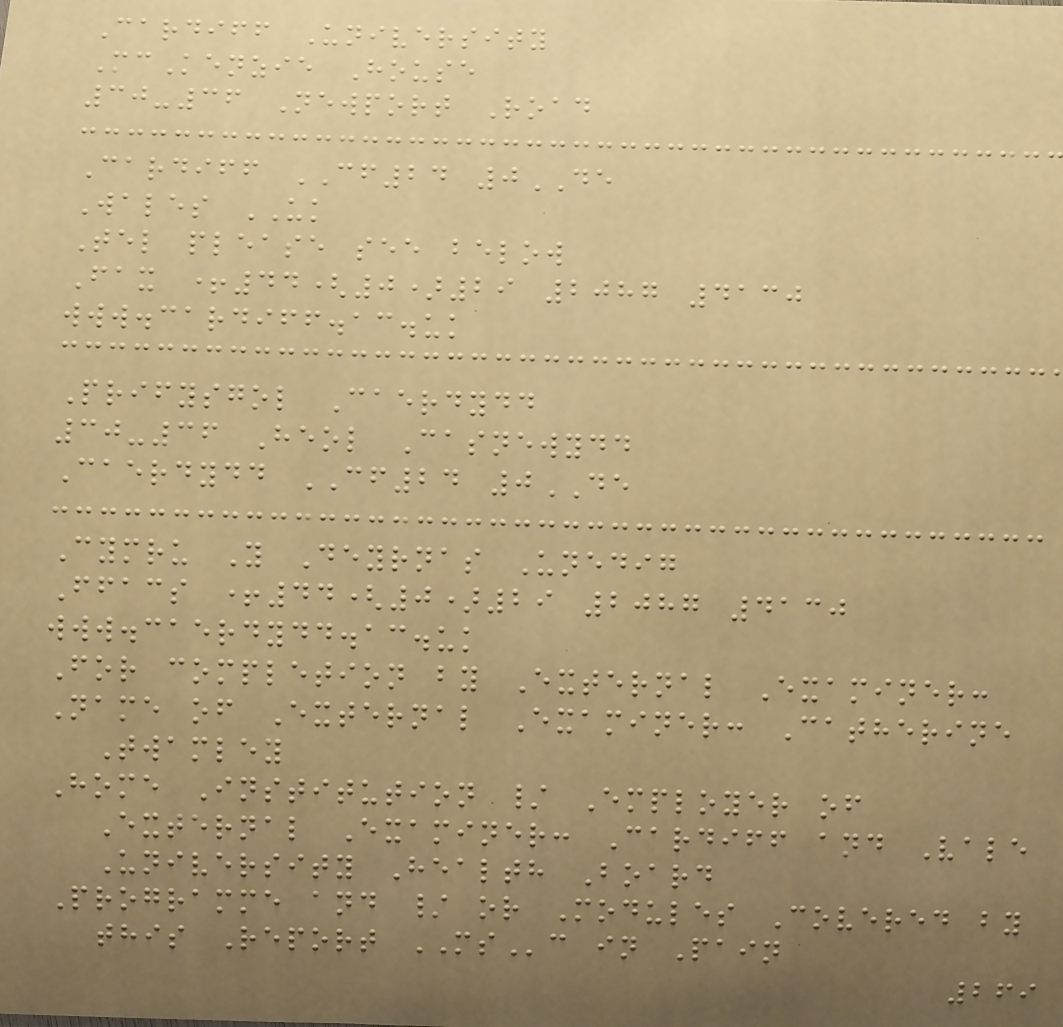Cardiff University
McKenzie House
30-36 Newport Road
Cardiff CF24 0DE
Wales UK
Tel please see below
Fax +44(0)29 2087 4130
www.cardiff.ac.uk
Prifysgol Caerdydd
30-36 Heol Casnewydd
Caerdydd CF24 0DE
Cymru Y Deyrnas Unedig
Ffacs +44(0)29 2087 4130
www.caerdydd.ac.uk
For completion by External Examiner:
Name of External Examiner: Catherine
Twamley
Home Institution / Employer of
External Examiner: Cardiff and Vale
University Health Board
Programme and / or Modules Covered by
this Report MSc in Pain
269
